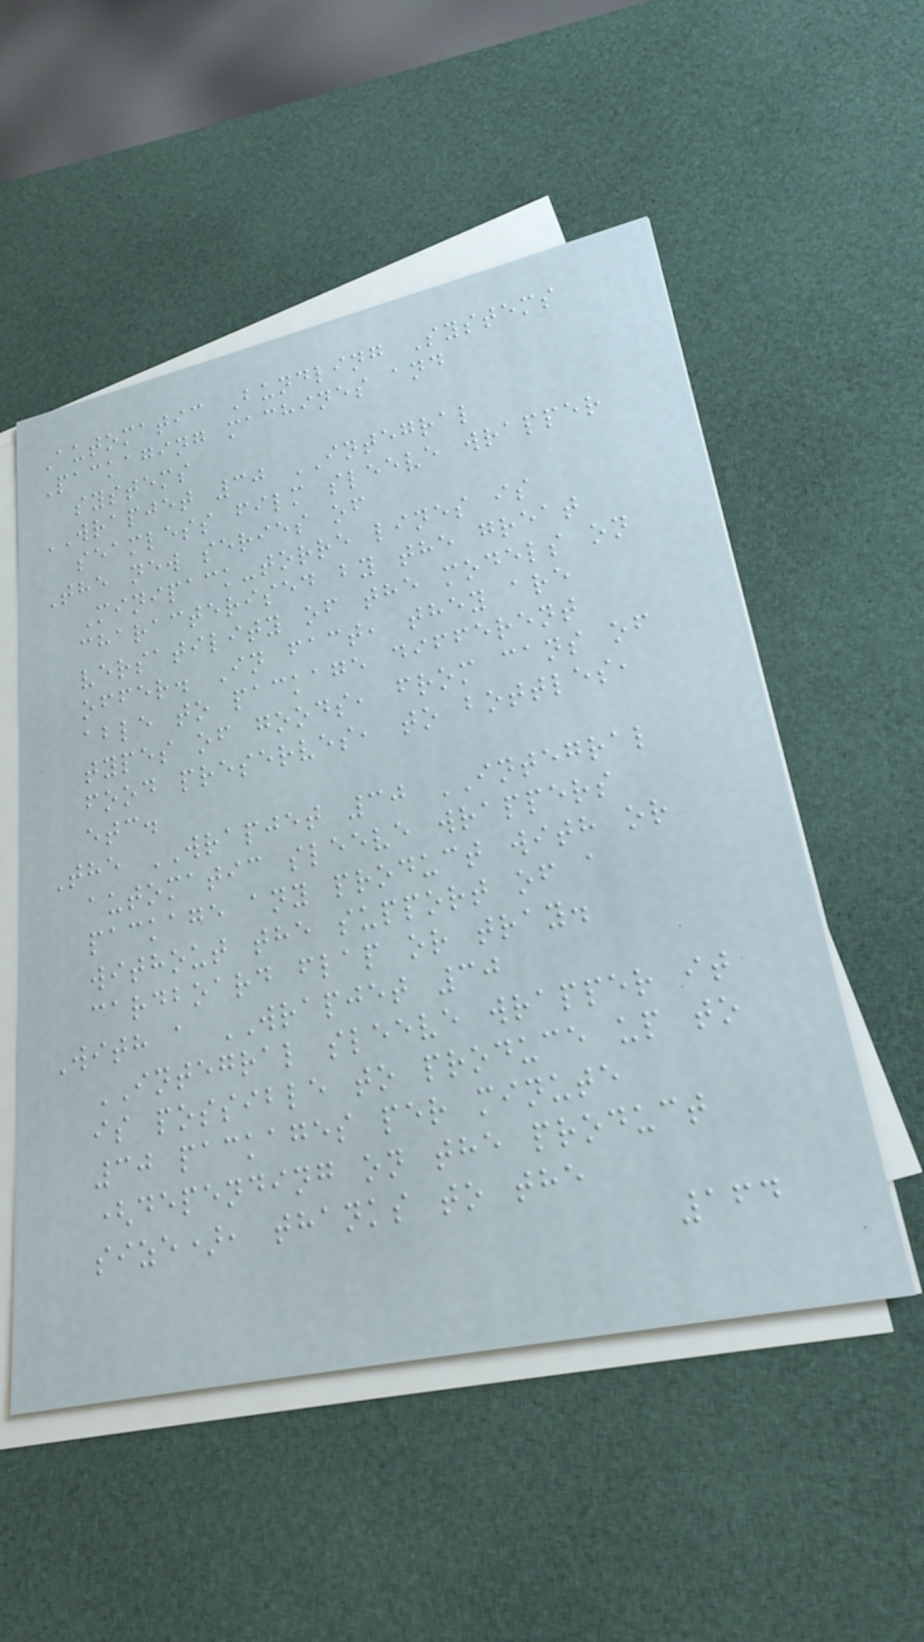Automatic Bundling Systems
Packaging machines and
systems
WRAPJET 30 INTEGRAL
seamless film sleeve wrapper
The new series of
Minipack-torre lines is
characterised by the great
versatility of the models on
offer. In fact, they are
able to package different
types of goods, from cans of
food preserves, to bottles,
etc.
The WRAPJET 30 INTEGRAL
automatic sleeve wrappers
package any product with or
without the support of a
cardboard flap or tray.
With a WRAPJET 30
INTEGRAL sleeve wrapper it
is possible to produce up to
30 packages per minute
(depending on the product
size), thanks to the
164
